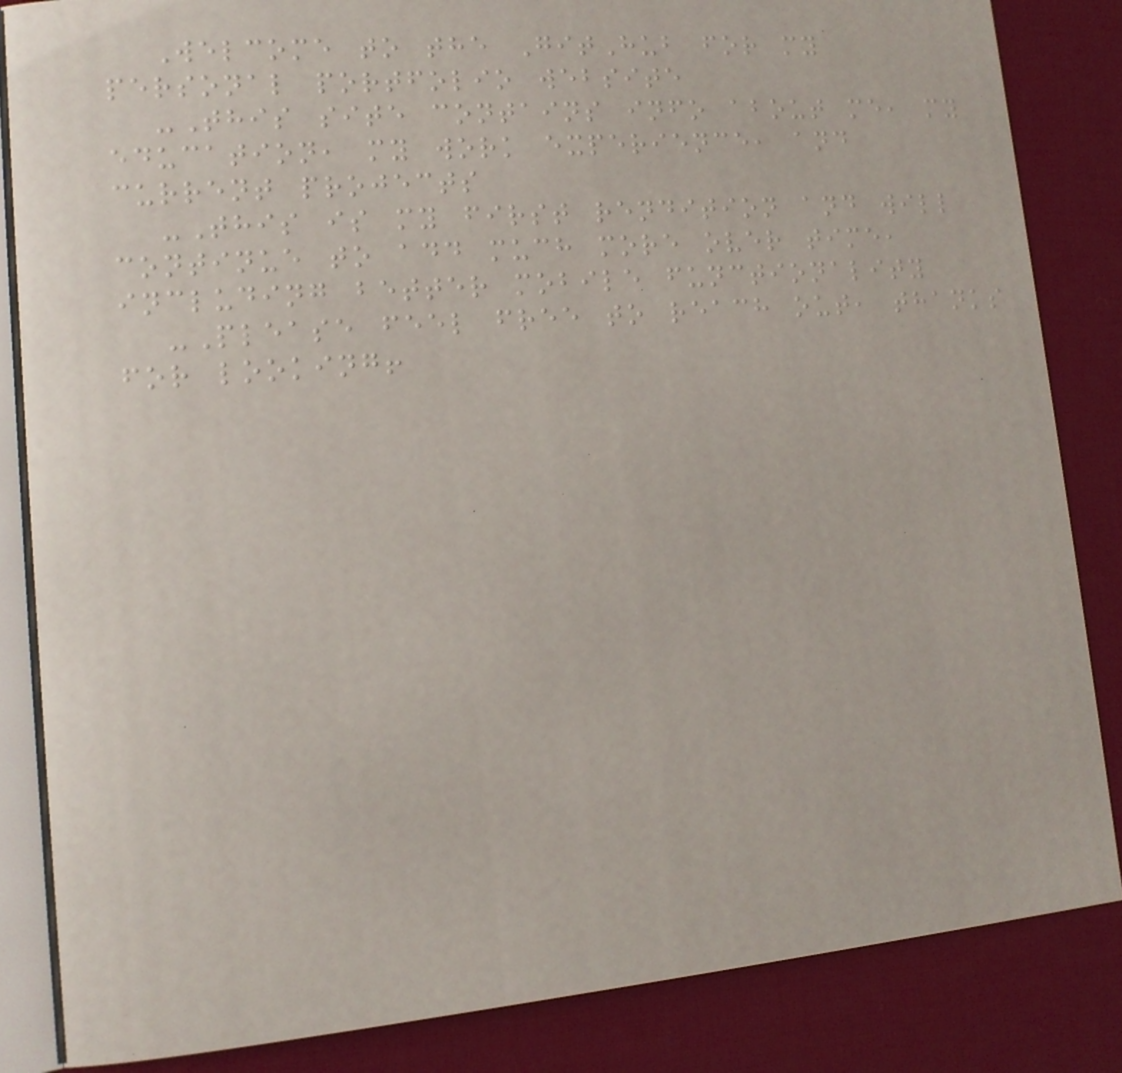Welcome to the GitHub for my
personal portfolio website
-This site contains info about me, my
education, my work experience, and
current projects
-This is my first rendition and will
continue to add much more over time,
including better mobile functionality
-Please feel free to reach out, thanks
for looking!
